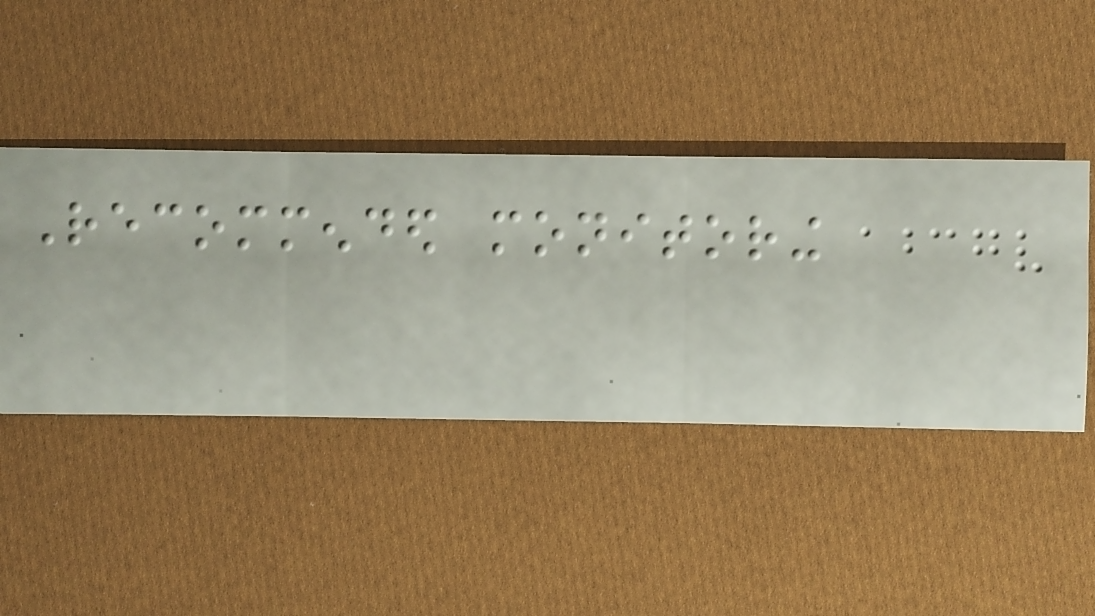Recommended monitoring
